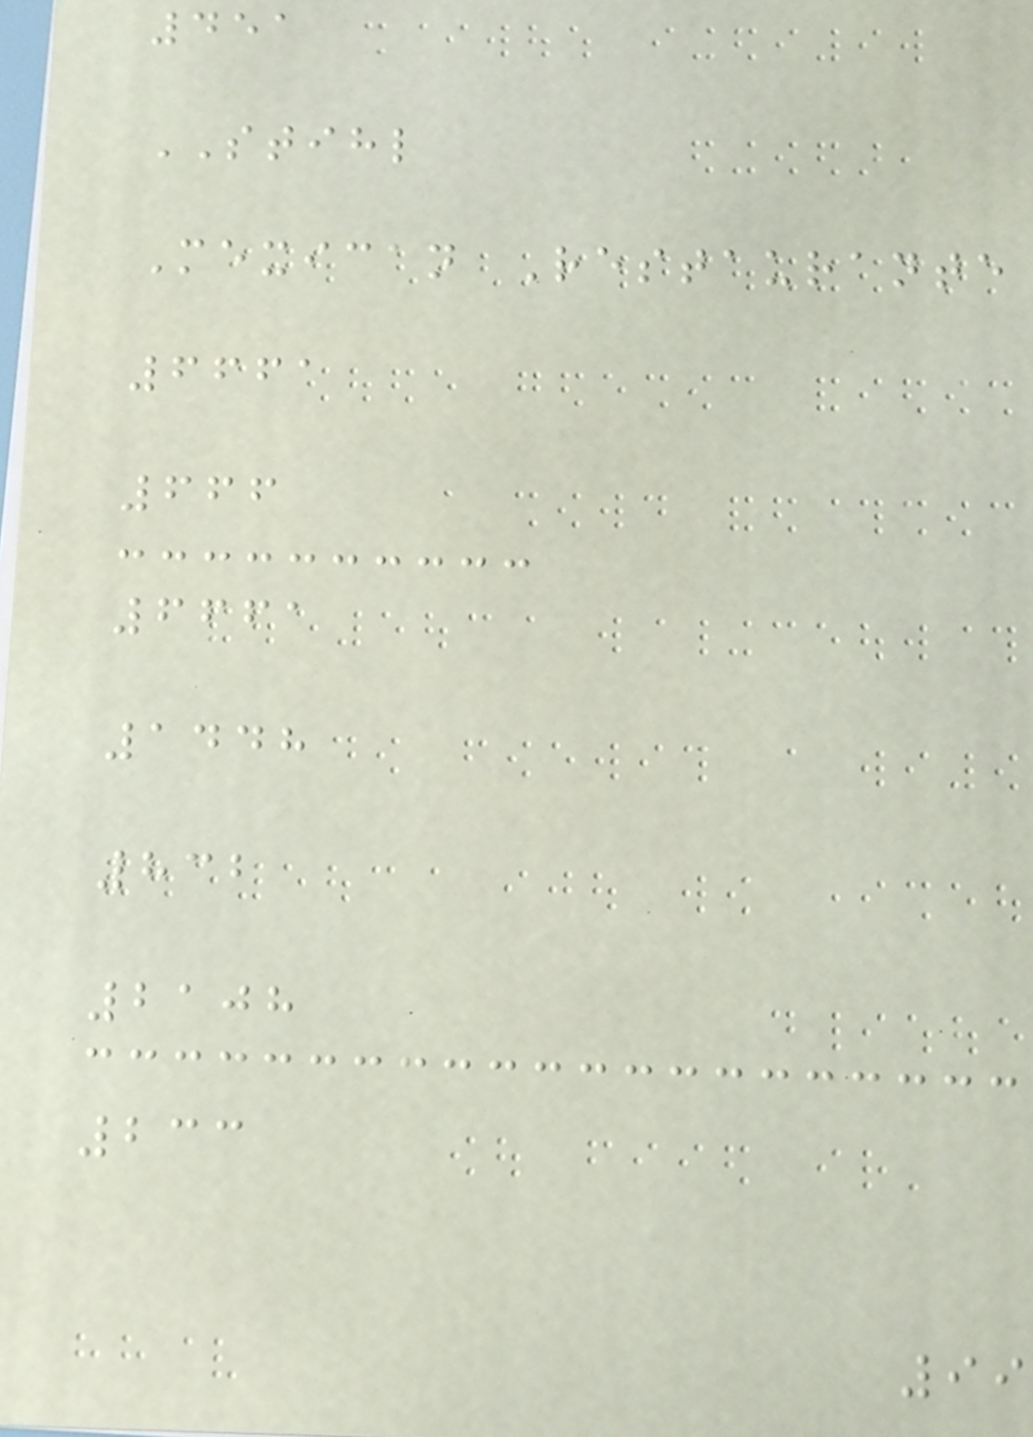451
STIHL
Mexican Restaurante
6661
666
6661
1448
832
2108
233
99
